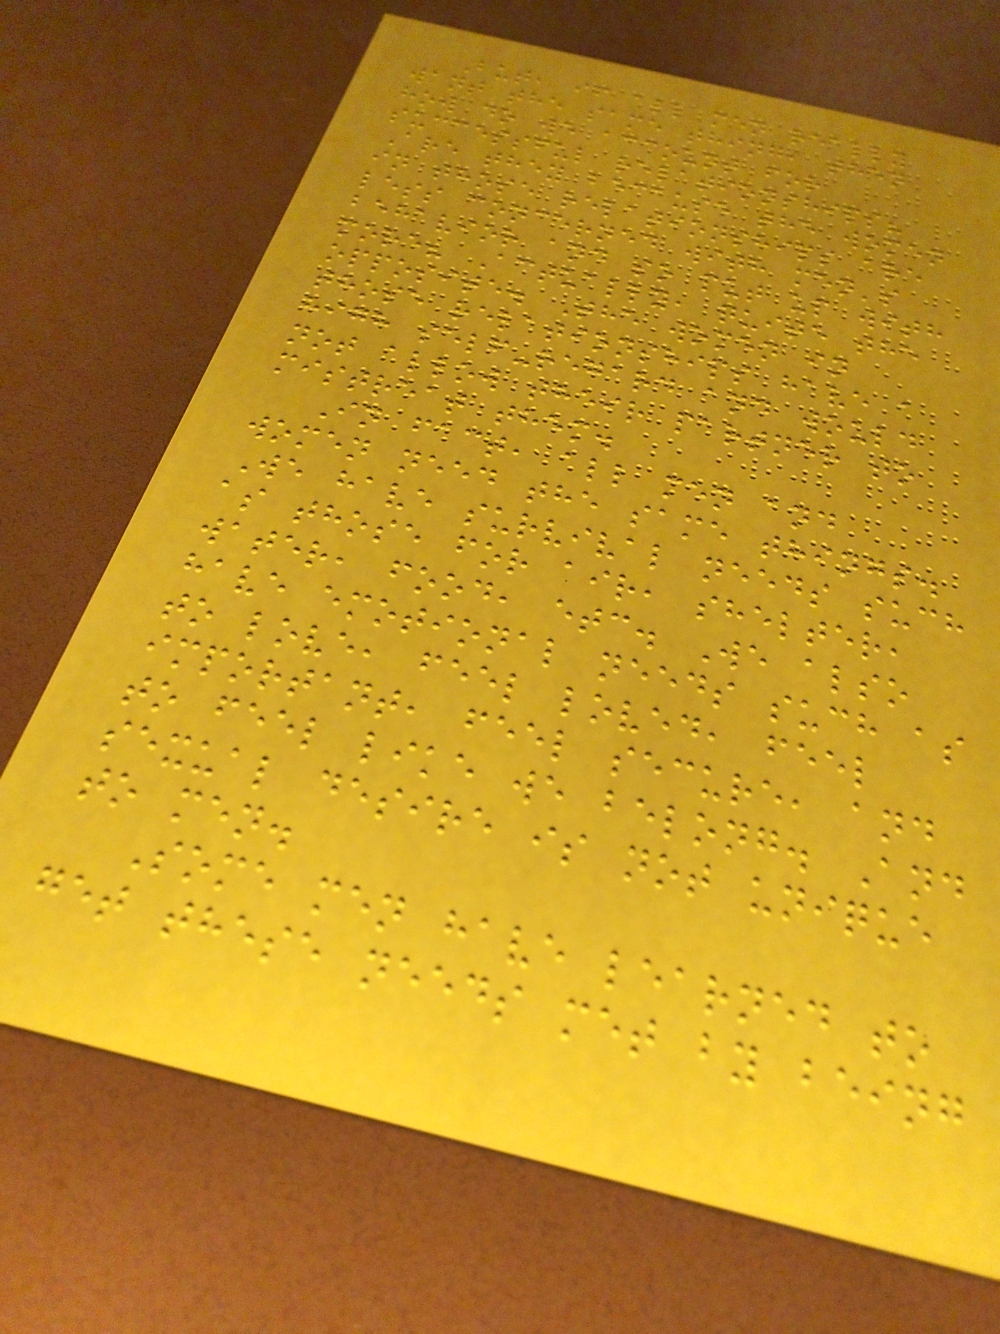But, if all men really
want the same thing, then
how do we account for
successful relationships?
Are they because the women
in those relationships are
less concerned with men's
behavior and so put up with
more? Actually, quite the
opposite. The women in
those relationships have a
high self-regard and would
not allow their partner to
mistreat them.
In fact, all men and
women need the same things.
We have survival needs such
as those for air, shelter,
water, food, etc. We also
have emotional needs such as
to love, feel loved, feel
important, feel secure, and
to feel like we belong. And
sexual desire is not unique
to men.
Some men have learned to
get these needs met by being
